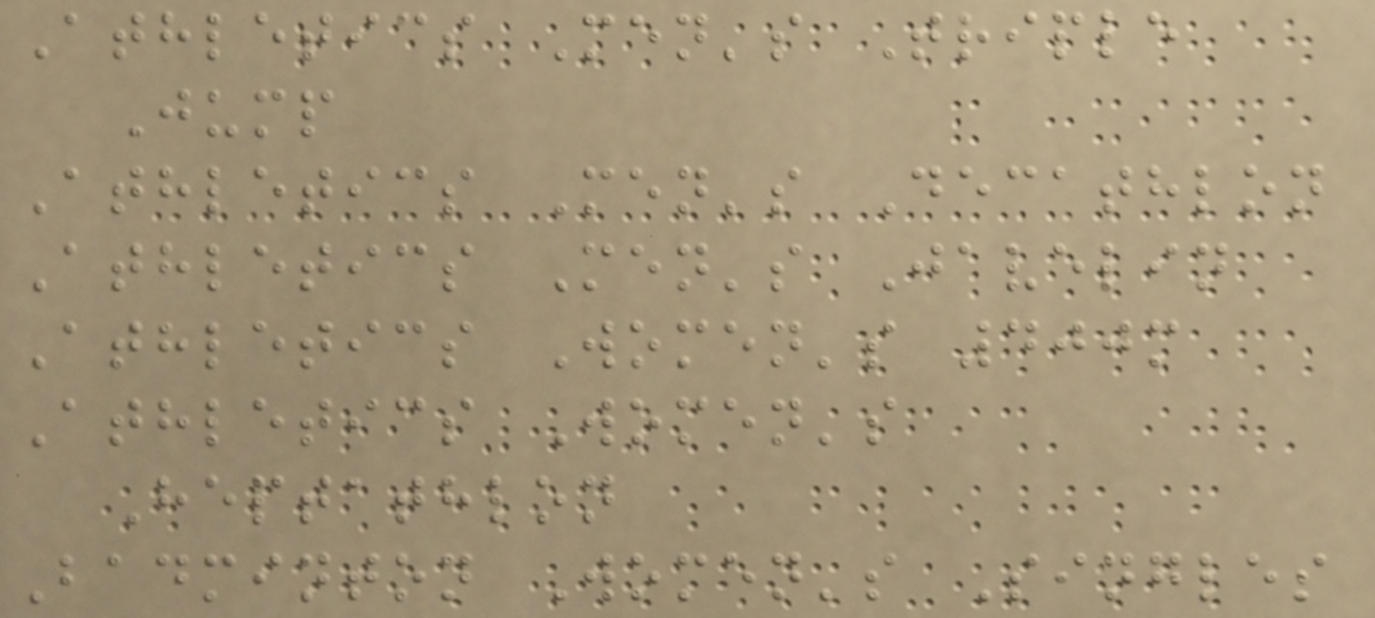Athletics Men's Triple
Jump
Athletics Men's Decathlon
Athletics Men's Javelin
Athletics Women's 400m
Athletics Women's
Heptathlon
Badminton Women's Singles
